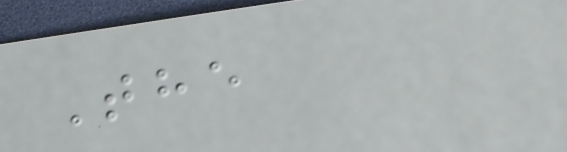The
